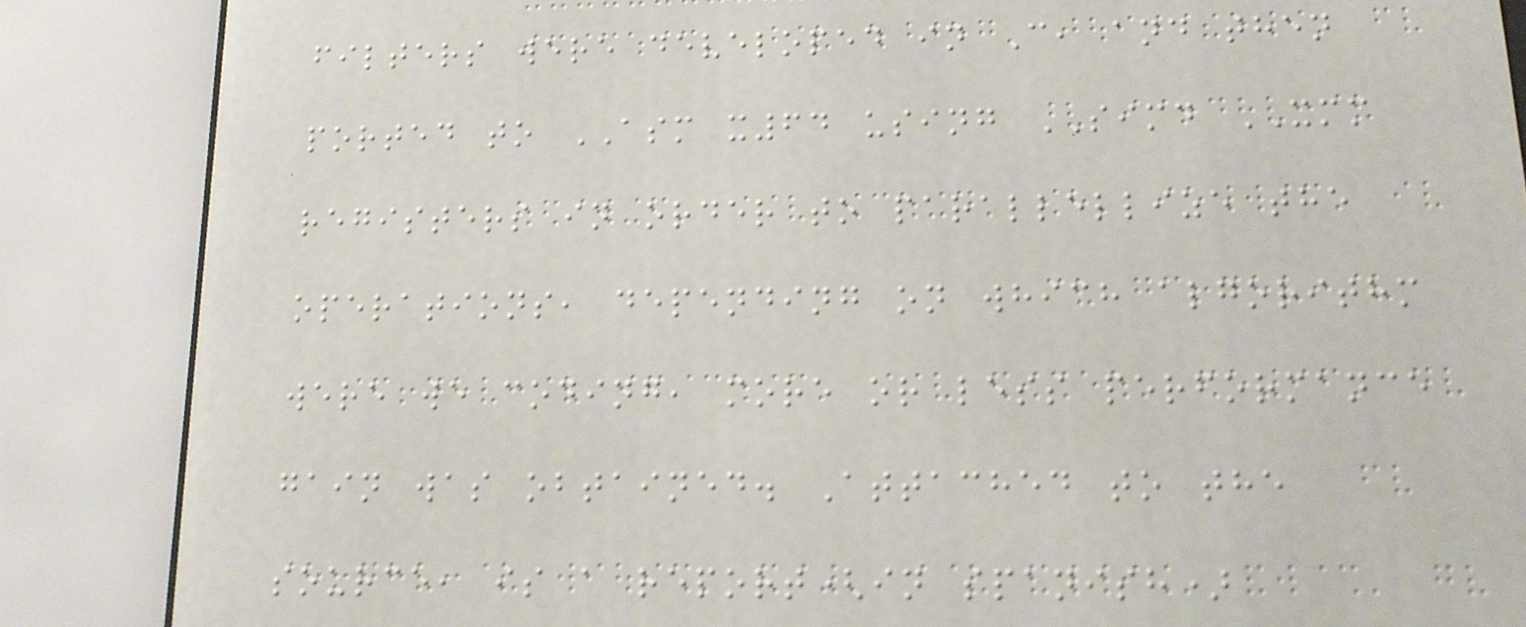filters were developed in C, and then
ported to ASM x64 using SIMD XMM
registers in order to parallellize the
operations, depending on which algorithm
were we coding, more or less performance
gain was obtained. Attached to the
source, is a report(in spanish)
